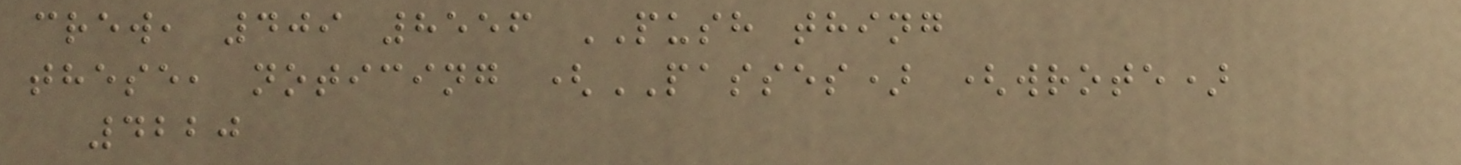crew, 409 8556 PUSH thing
these, noticing (PASSES) (wrote)
4220
